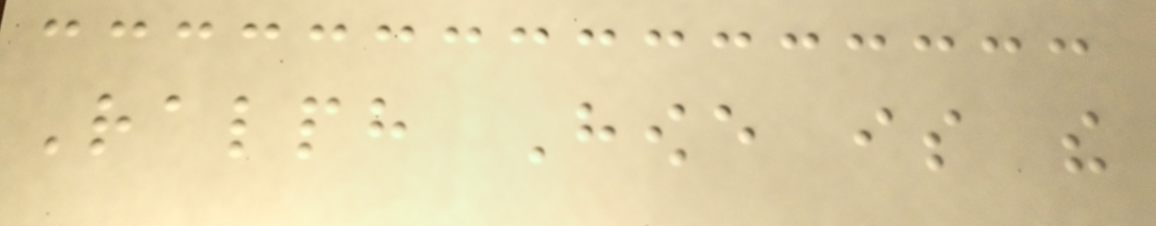Ralph Howe is the
